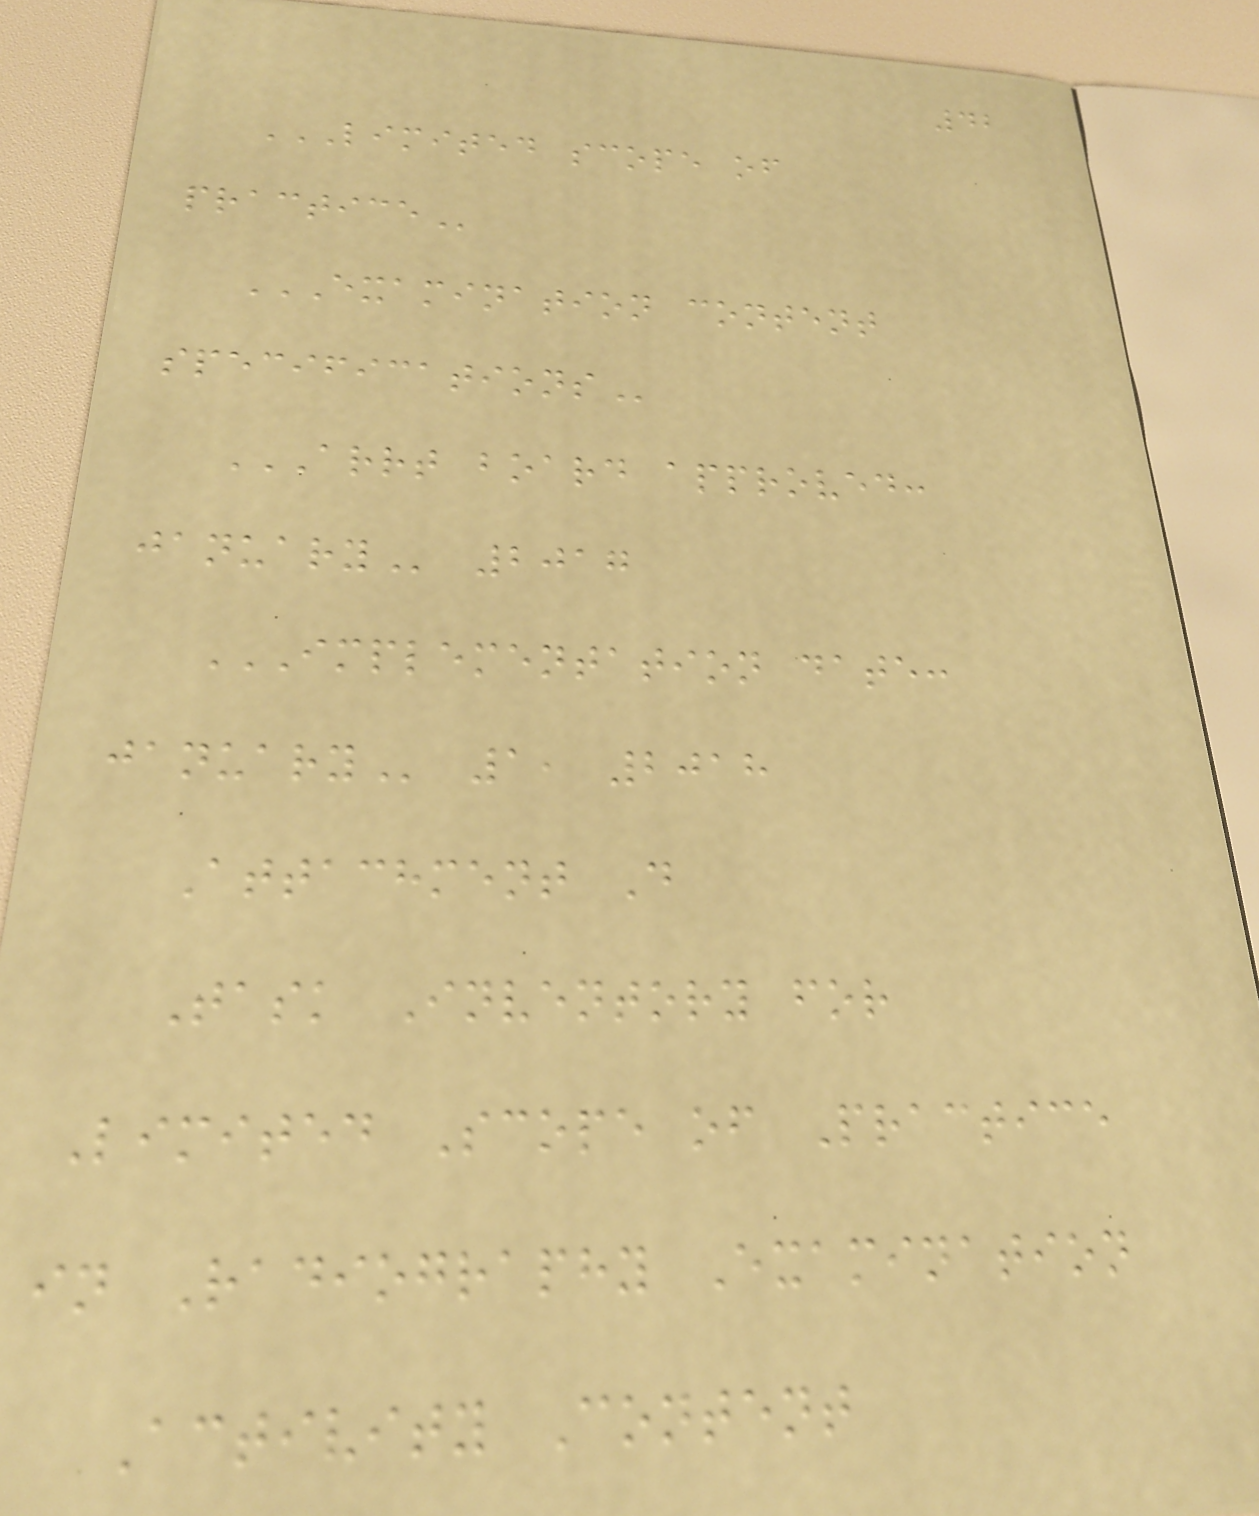42
LIMITED SCOPE OF
PRACTICE
EXAMINATION CONTENT
SPECIFICATIONS
ARRT BOARD APPROVED:
JANUARY 2017
IMPLEMENTATION DATE:
JANUARY 1, 2018
Attachment D
Task Inventory for
Limited Scope of Practice
in Radiography Examination
Activity Content
